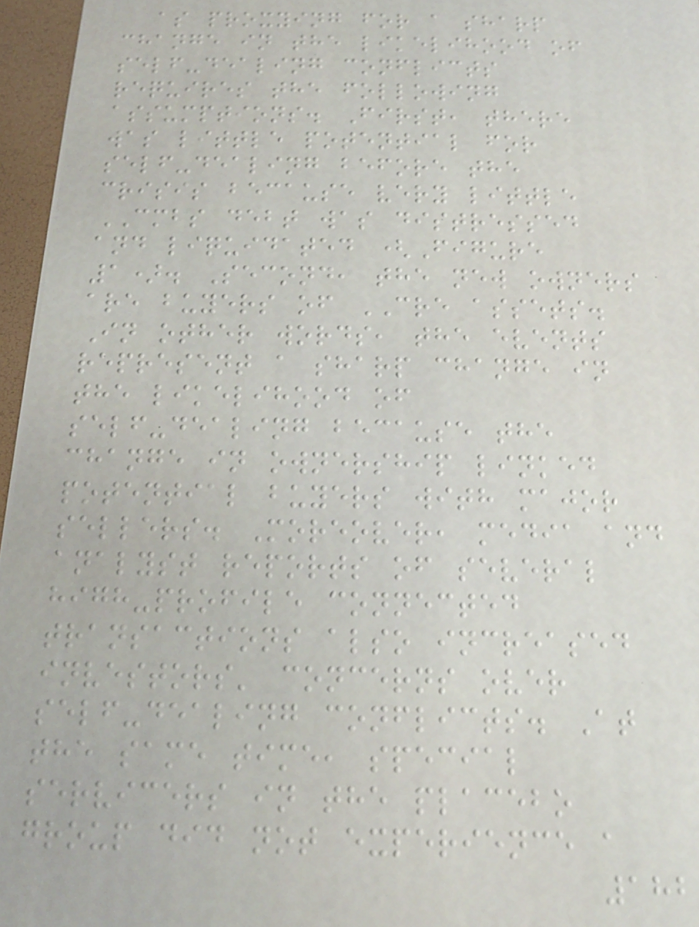as proxying for a sharp
change in the likelihood of
self-dealing conflicts
requires the following
assumptions. First, there
was little potential for
self-dealing before the
crisis because very little
CMBS debt was distressed
and liquidated (Figure
1). Second, the new owners
are buyers of CRE assets.
In other words, the events
represent a sharp change in
the likelihood of
self-dealing because the
change in ownership linked
potential buyers with major
sellers. Moreover, media and
analyst reports of several
high-profile connected
transactions also increased
investors' concerns over
self-dealing conflicts. At
the same time, special
servicers in the placebo
group did not experience a
182
